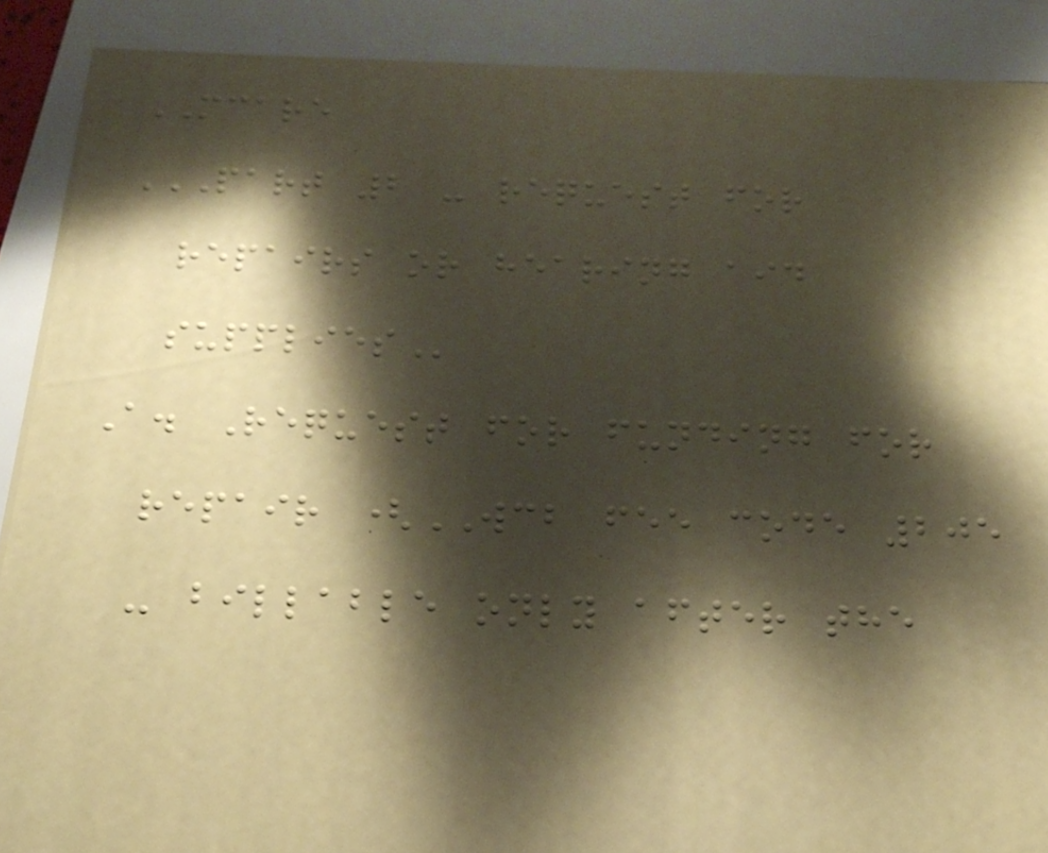MCARE
PART 2 - REQUEST FOR
REPAIRS OR HEARING AID
SUPPLIES
A. Request for funding for
repair (WCB fee code 205
- billable only after the
